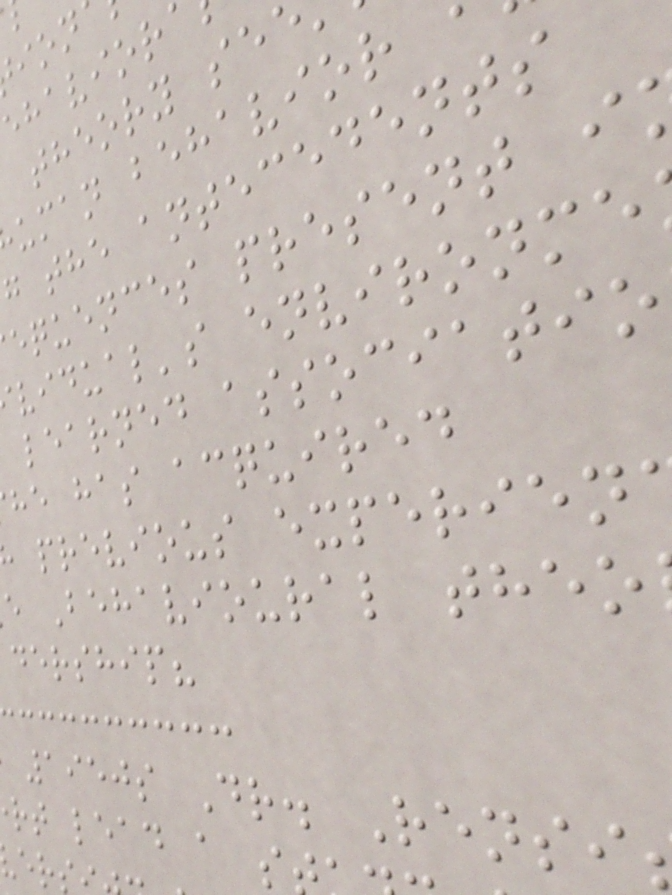theory se
uman behavior
g the antecedents
equences present i
vidual's environme
learned associatio
he has acquired
previous experien
e Behavioural theo
dership?
1950s Dr. Rensi
rt lead a s
